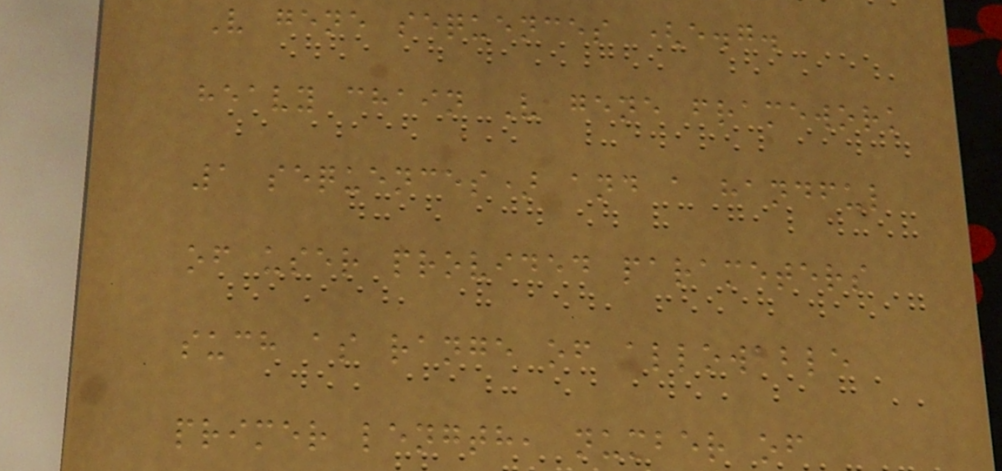V gene sequences (e.g.
heavy chain V gene framework
1 sequences) and a handful
of user provided parameters
such as range of allowable
primer length, number of
